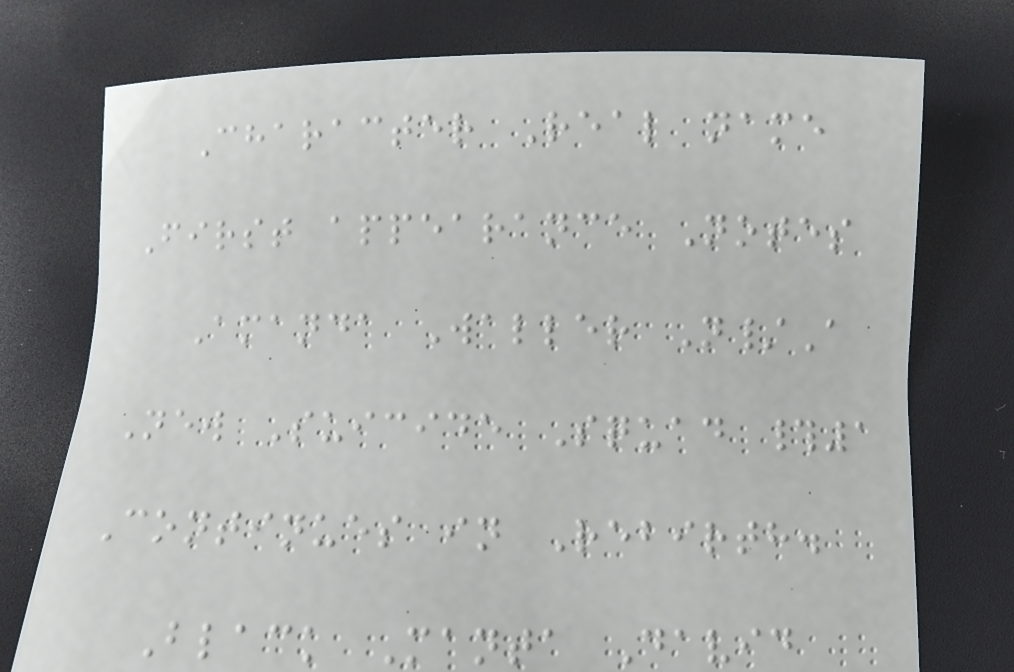Character Real name
First appearance Notes
Amanda Waller N/A
New Suicide Squad #1
Continues in Rebirth.
Black Manta David
